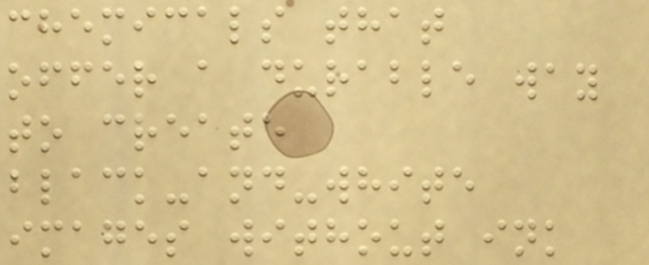chemicals that
offer a durable way
to create
black-and-white
images without ink
